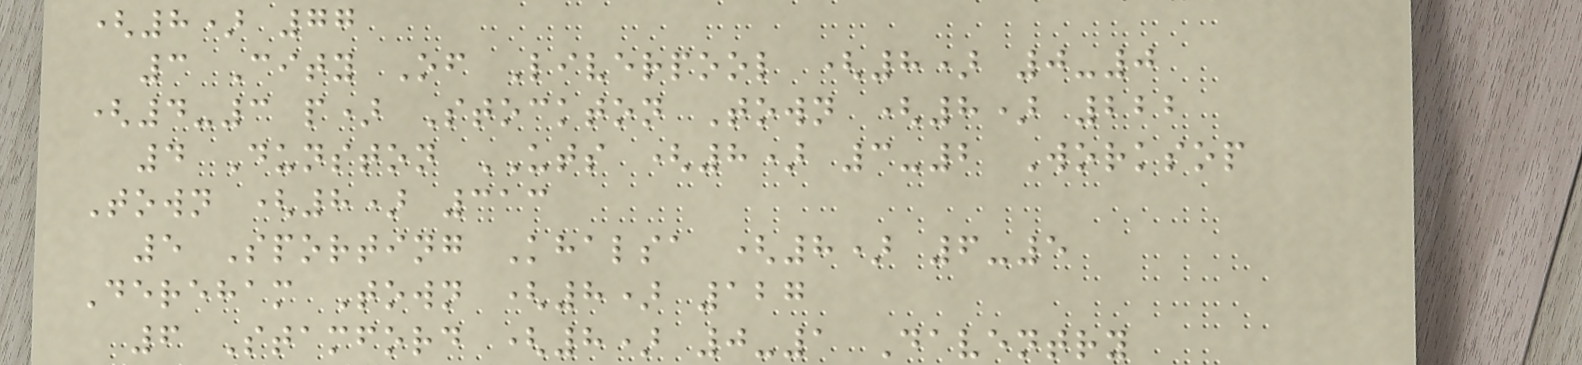(8) 77
3 City Of Liverpool (8) 0-0
(4-3 p) Stockton Town (8) 222
4 Dunston UTS (8) 3-2 Worksop
Town (8) 313
5 Sporting Khalsa (8) 6-5
Dereham Town (8) 127
6 Stamford (8) 0-1 Daventry
